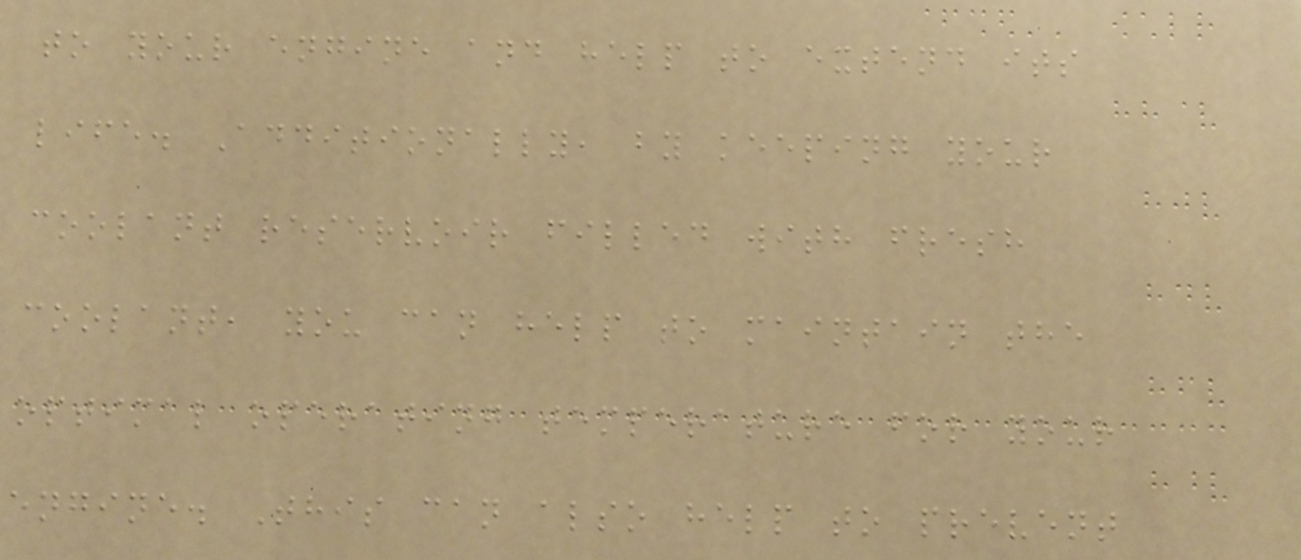to your engine and help to extend its
life. Additionally, by keeping your
coolant reservoir filled with fresh
coolant, you can help to maintain the
optimal operating temperature for your
engine. This can also help to prevent
